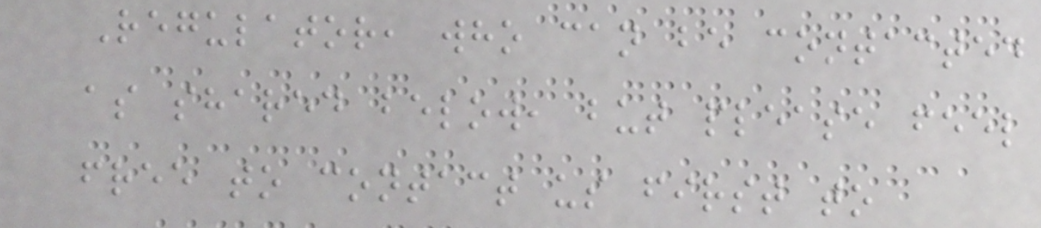Regulator, who can be contacted
as shared below, but please feel
free to contact us first to
